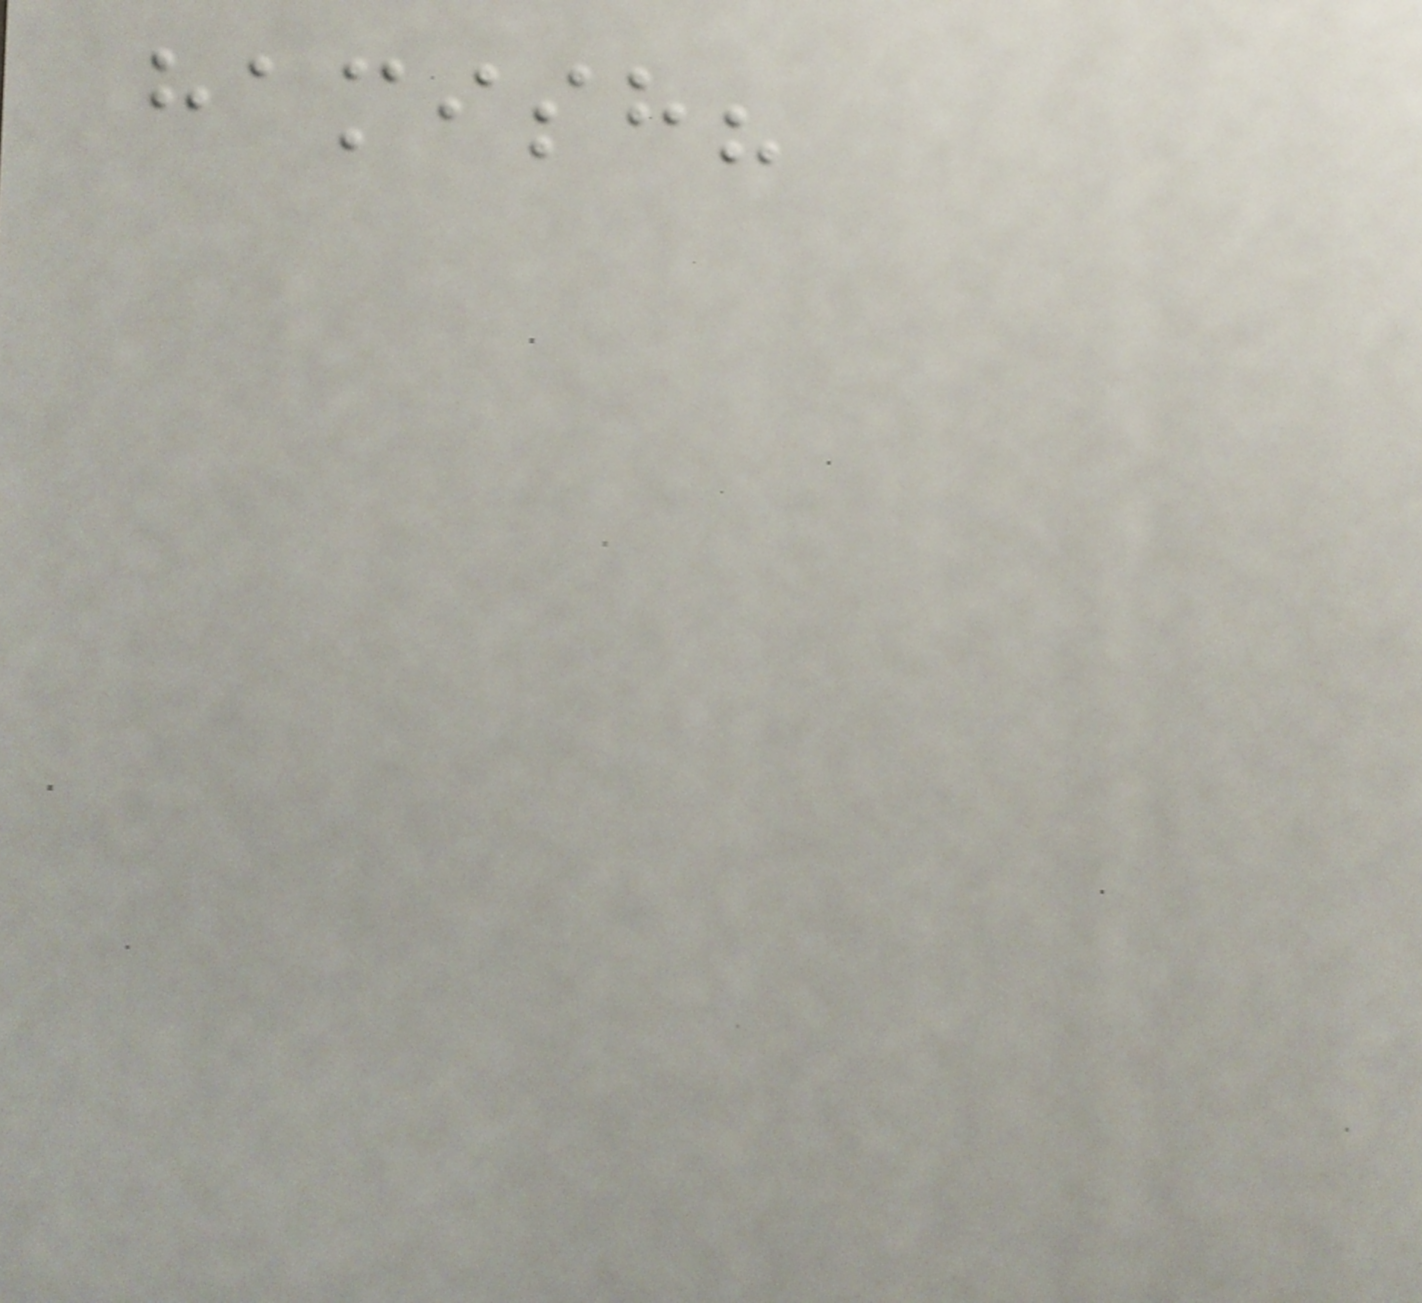hamish?
